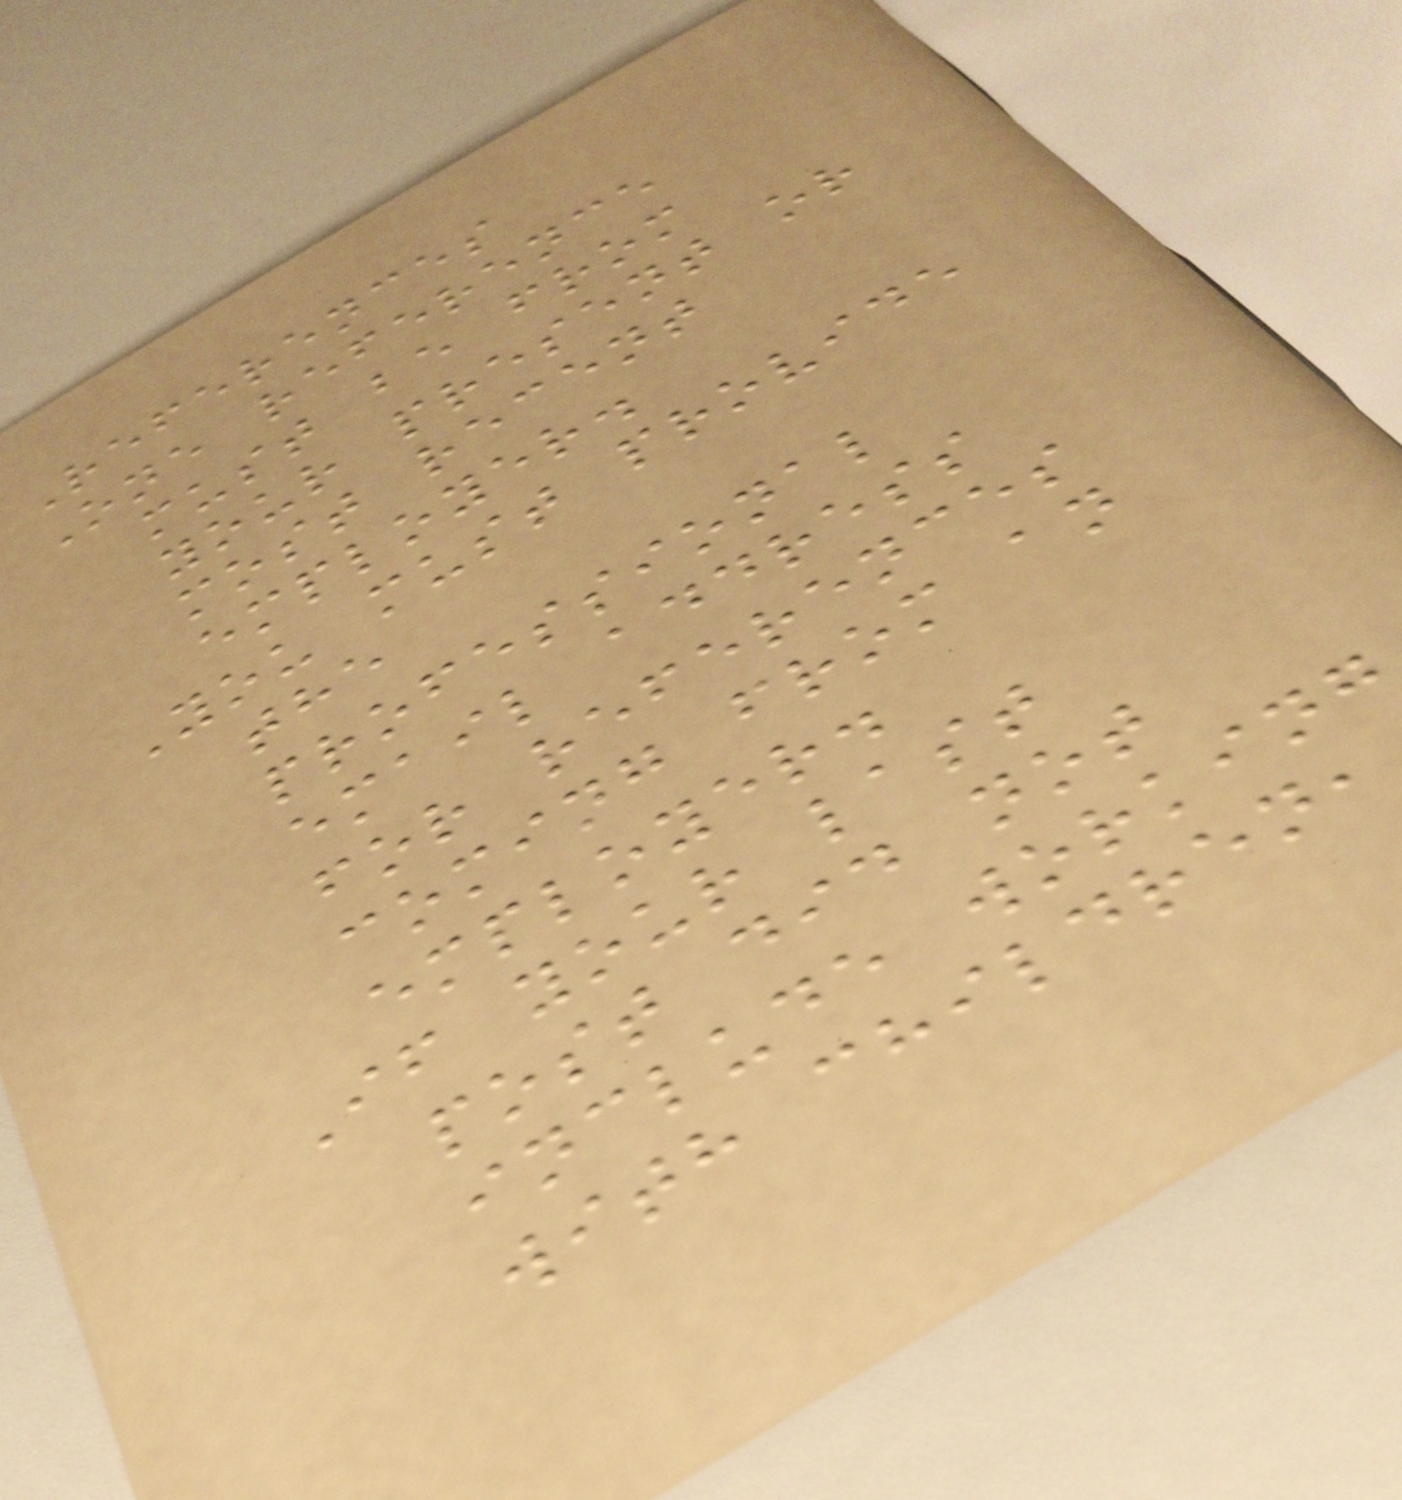References
One reference
must be from
your present or
most recent
employer.
You must provide
the
professional
email address
for references
coming from an
employer.
If your last
post did not
include working
with children,
